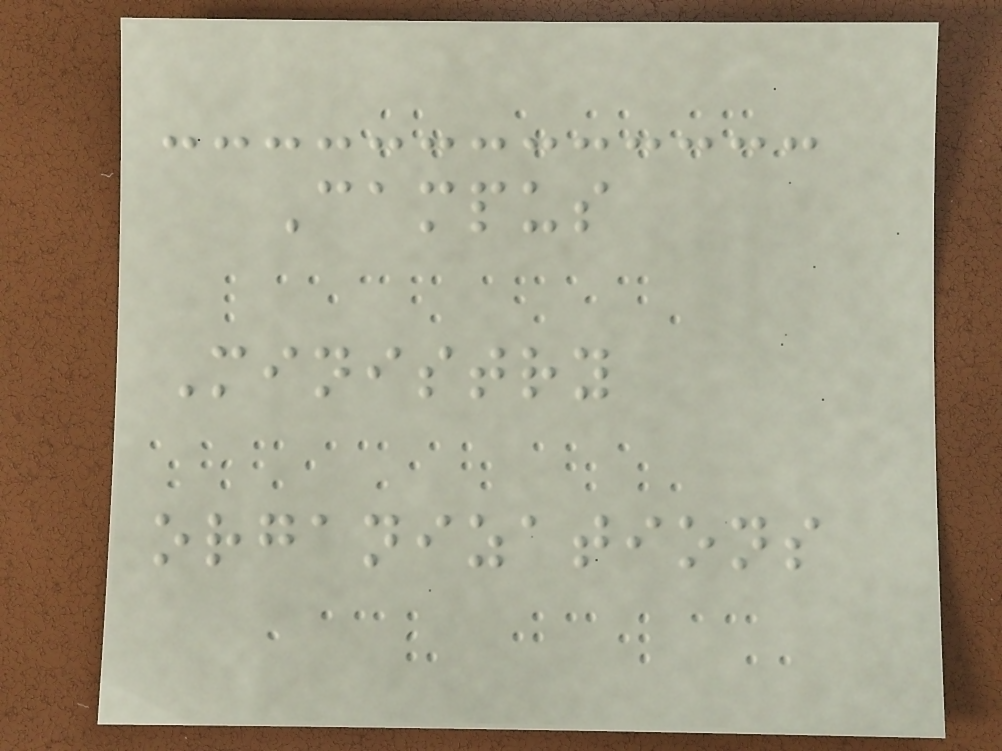Campus
Ministry
organizations
